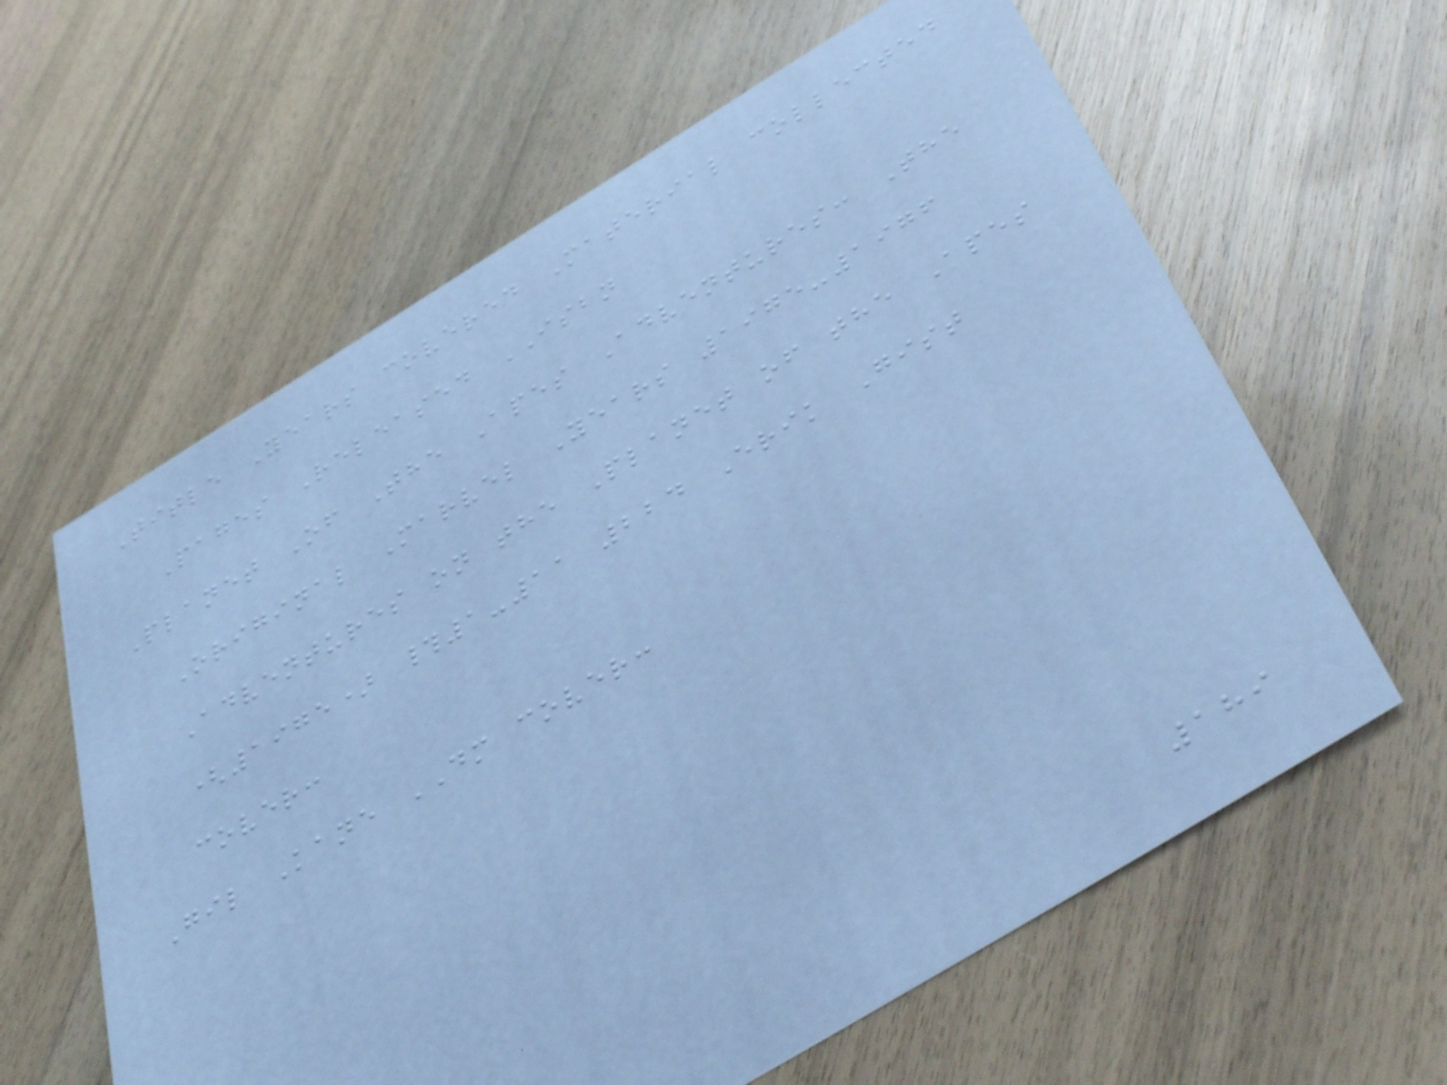Title Years covered Material collected
Pages Released ISBN
Planet Of The Apes Adventures: The
Original Marvel Years 1975-1976
Adventures on the Planet of the Apes
(1975) #1-11 224 Erik Gist
cover:
Gil Kane DM cover:
189
